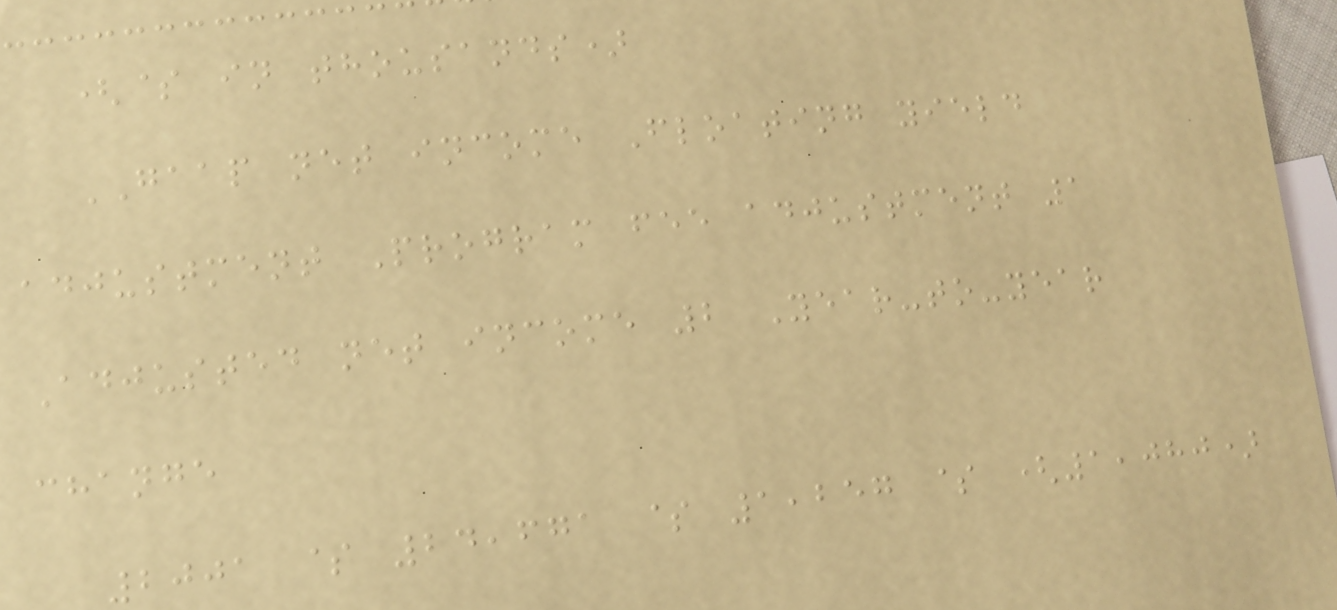($ in thousands)
GAAP net income Floating yield
adjustment Program fee adjustment 1
Adjusted net income 2 Year-to-year
change
2001 $ 24,671 $ 1,257 $ (1,080)
